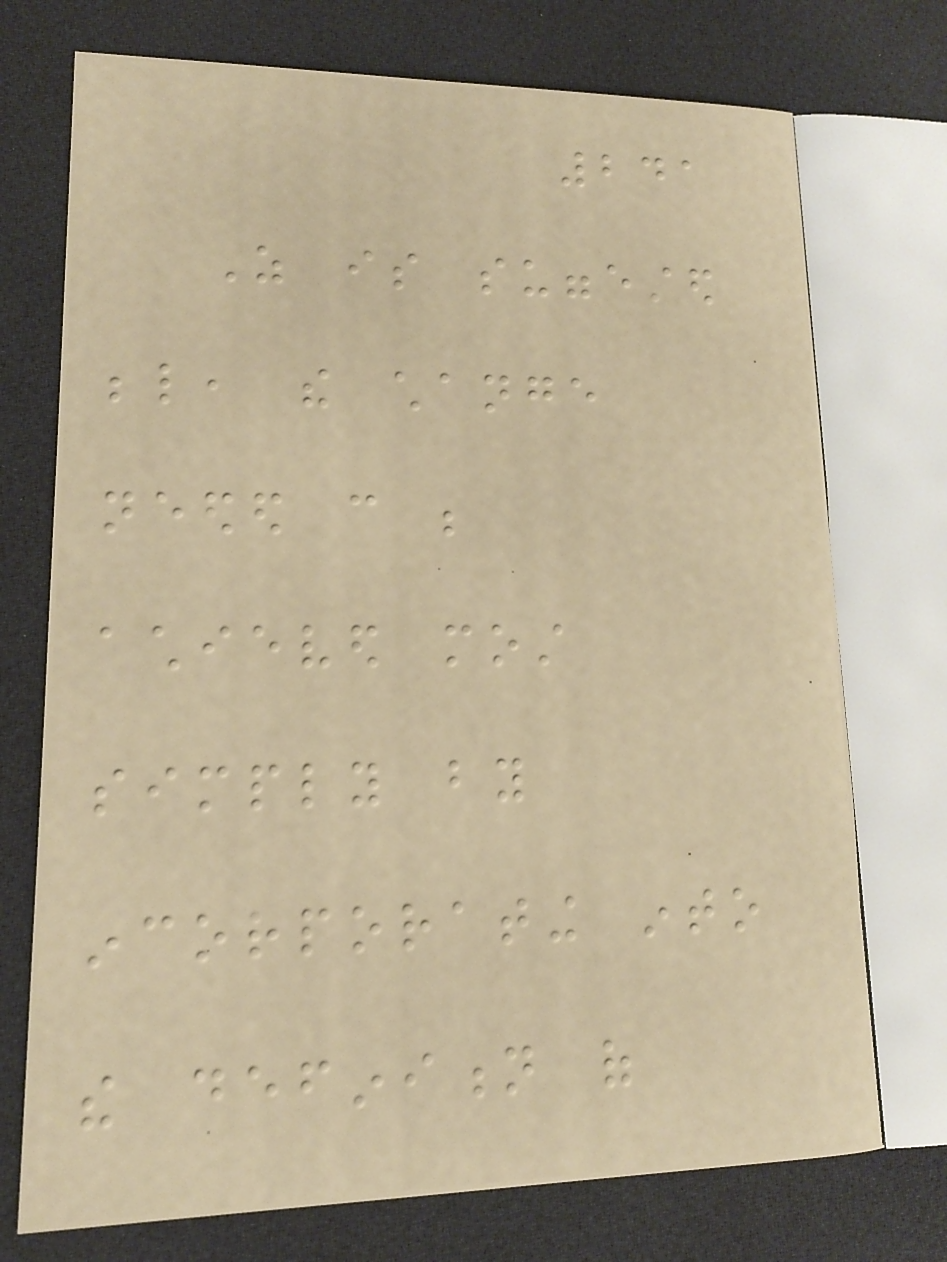241
As is suggested
below, the change
needed can be
achieved most
simply by
incorporating into
the definition of
